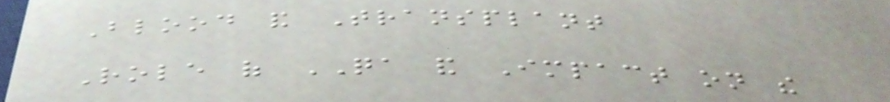Blood and Transplant
Role of QA and Impact on the
